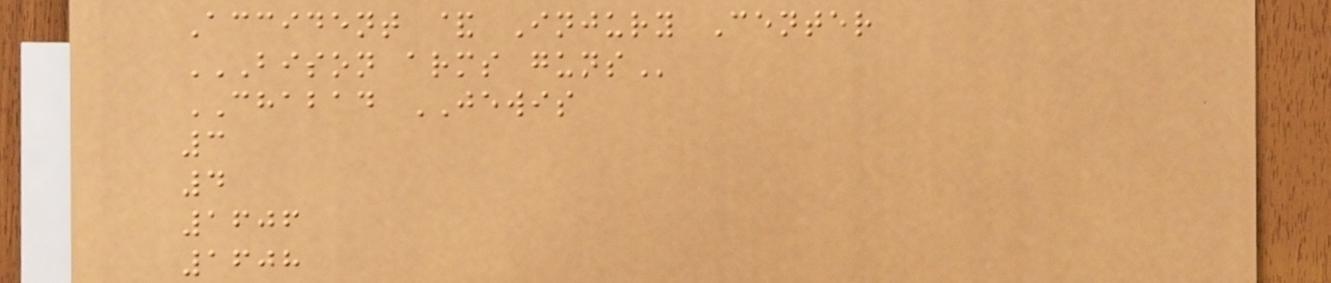Accident & Injury Center
BISON ARMS GUNS
CHABAD JEWIS
3
4
1606
1608
